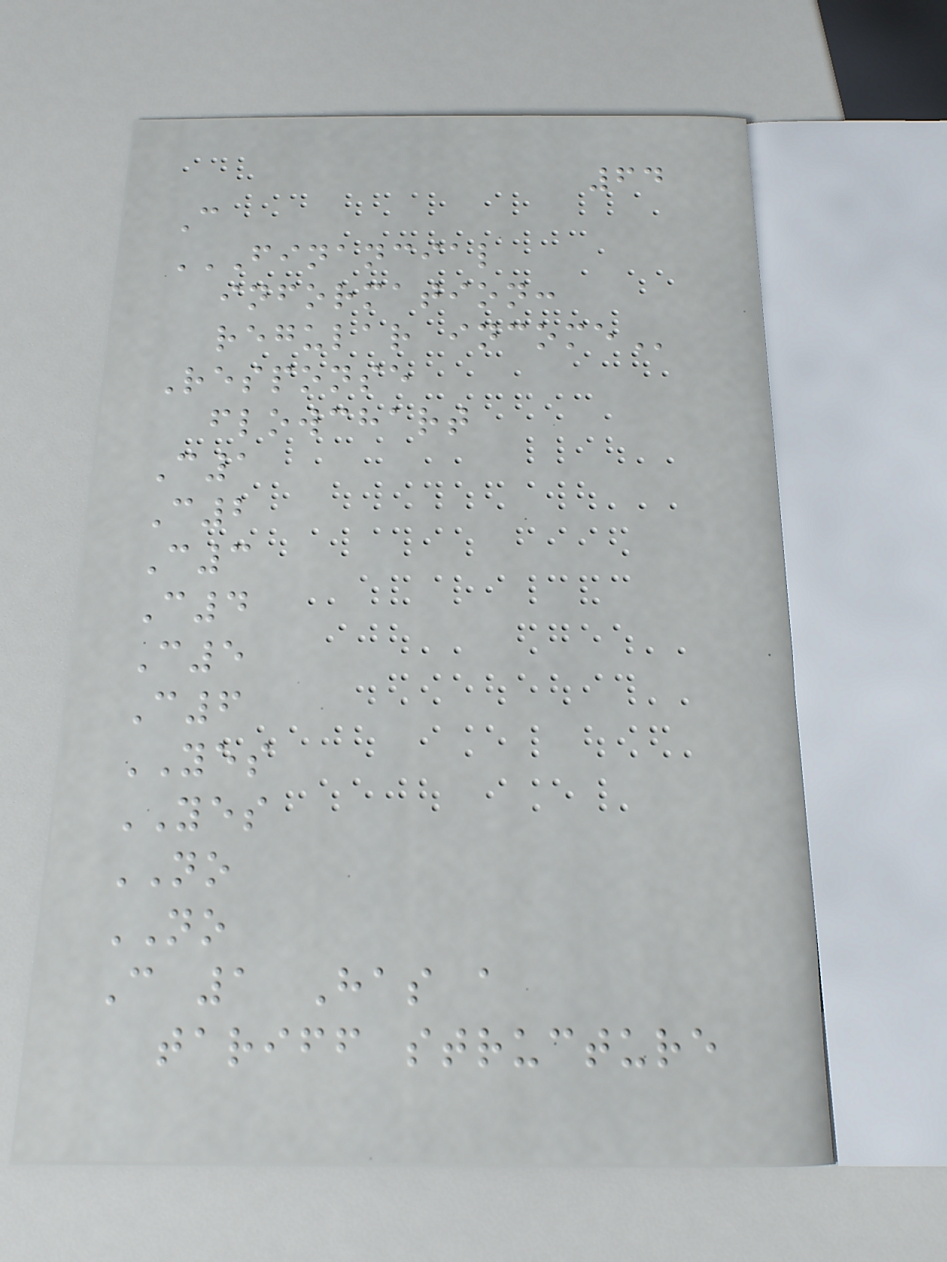64
C
FINANCIAL
INFORMATION:
REGULAR INCOME
Response
flowchart
C1
C2
C3
C4
C5
C6
YES
YES
NO
NO
C 1 Has a
tariff structure
